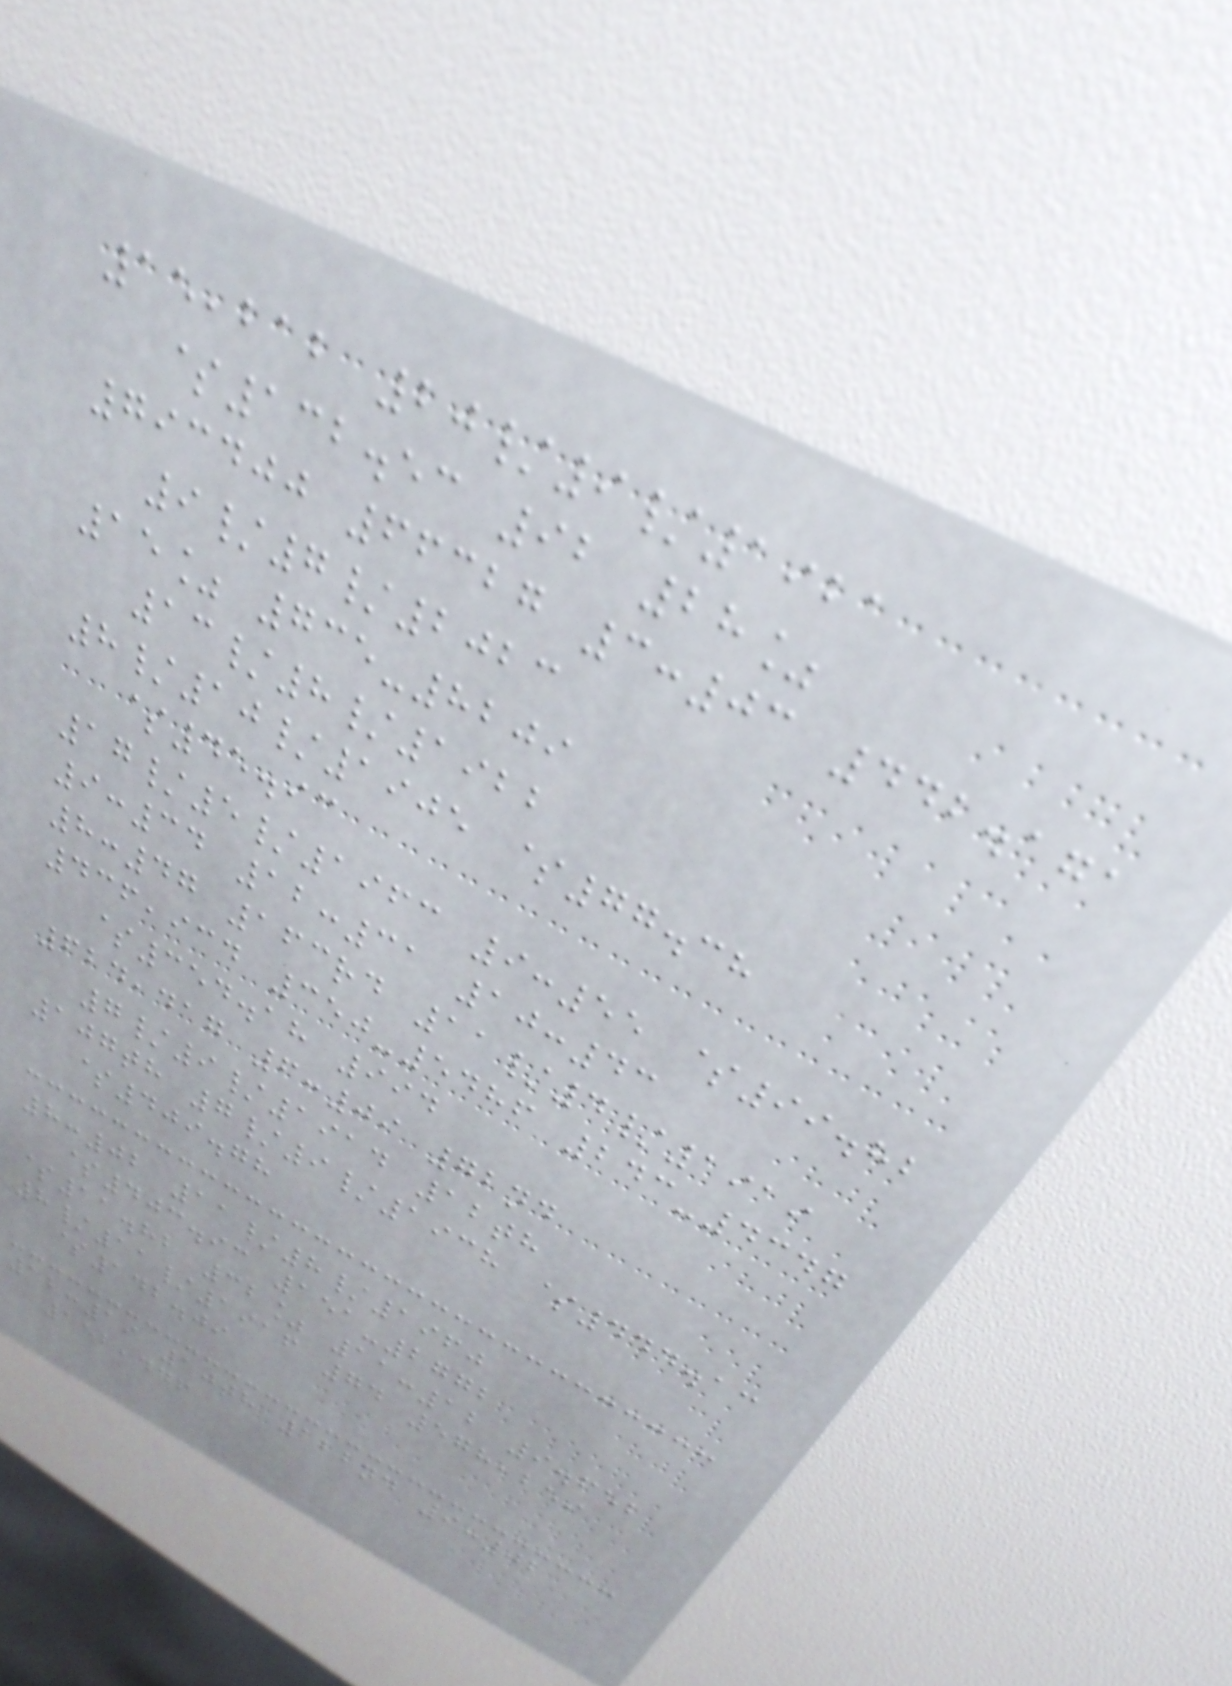15,212 20/9/1921
$132.53 92 28%
793400 66327 3:03 442.171
9/7/2023
15% 735-8209
13/8/1922
8/10/1905 $77.38
$45.93
17/5/1963 9:55 $99.82
9:34 12:31 10:43
8:47 163rd 11/4/1919
436,934 350-5486 243-4347
$354.18 994
624,417 6:09 72nd
7/9/1914 12th
107th 7/9/1938 $444.13
$409.78
8:02 11/8/1960
$403.93 151-2772
$11.82 32% 11:12 9.652
8/11/1916 74 578,259
$142.09
12:19 10th 122nd 9:02
152,476
